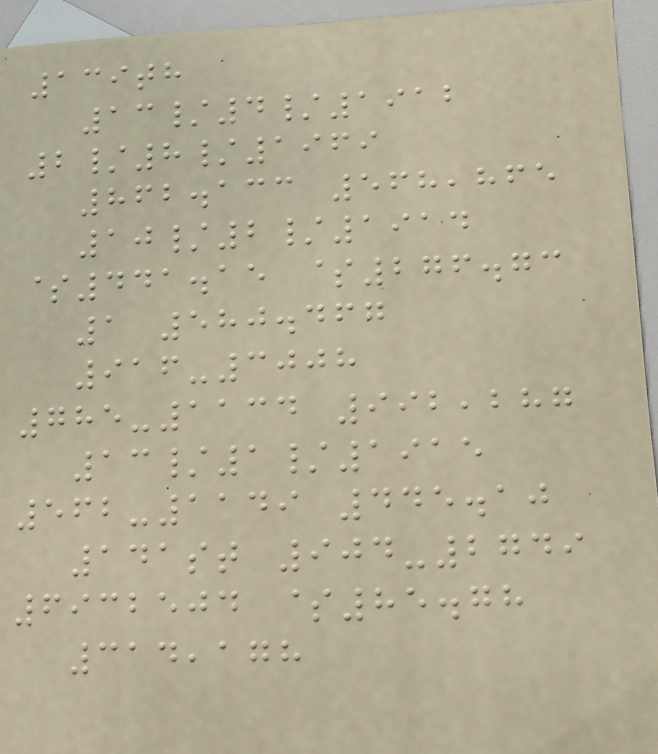139th
13/4/1912
2/8/1969
862.133 568,865
10/2/1914
$441.15 $276.73
1 580.467
916-3008
785-1134 992,287
13/1/1915
562-1149 445.10
141st 904-2749
6932504 $85.78
314,178
